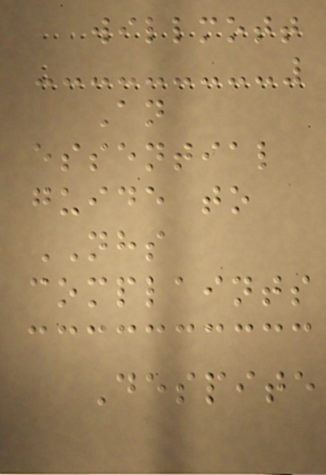willmott
An
essential
guide to
NHS
complaints
Despite
